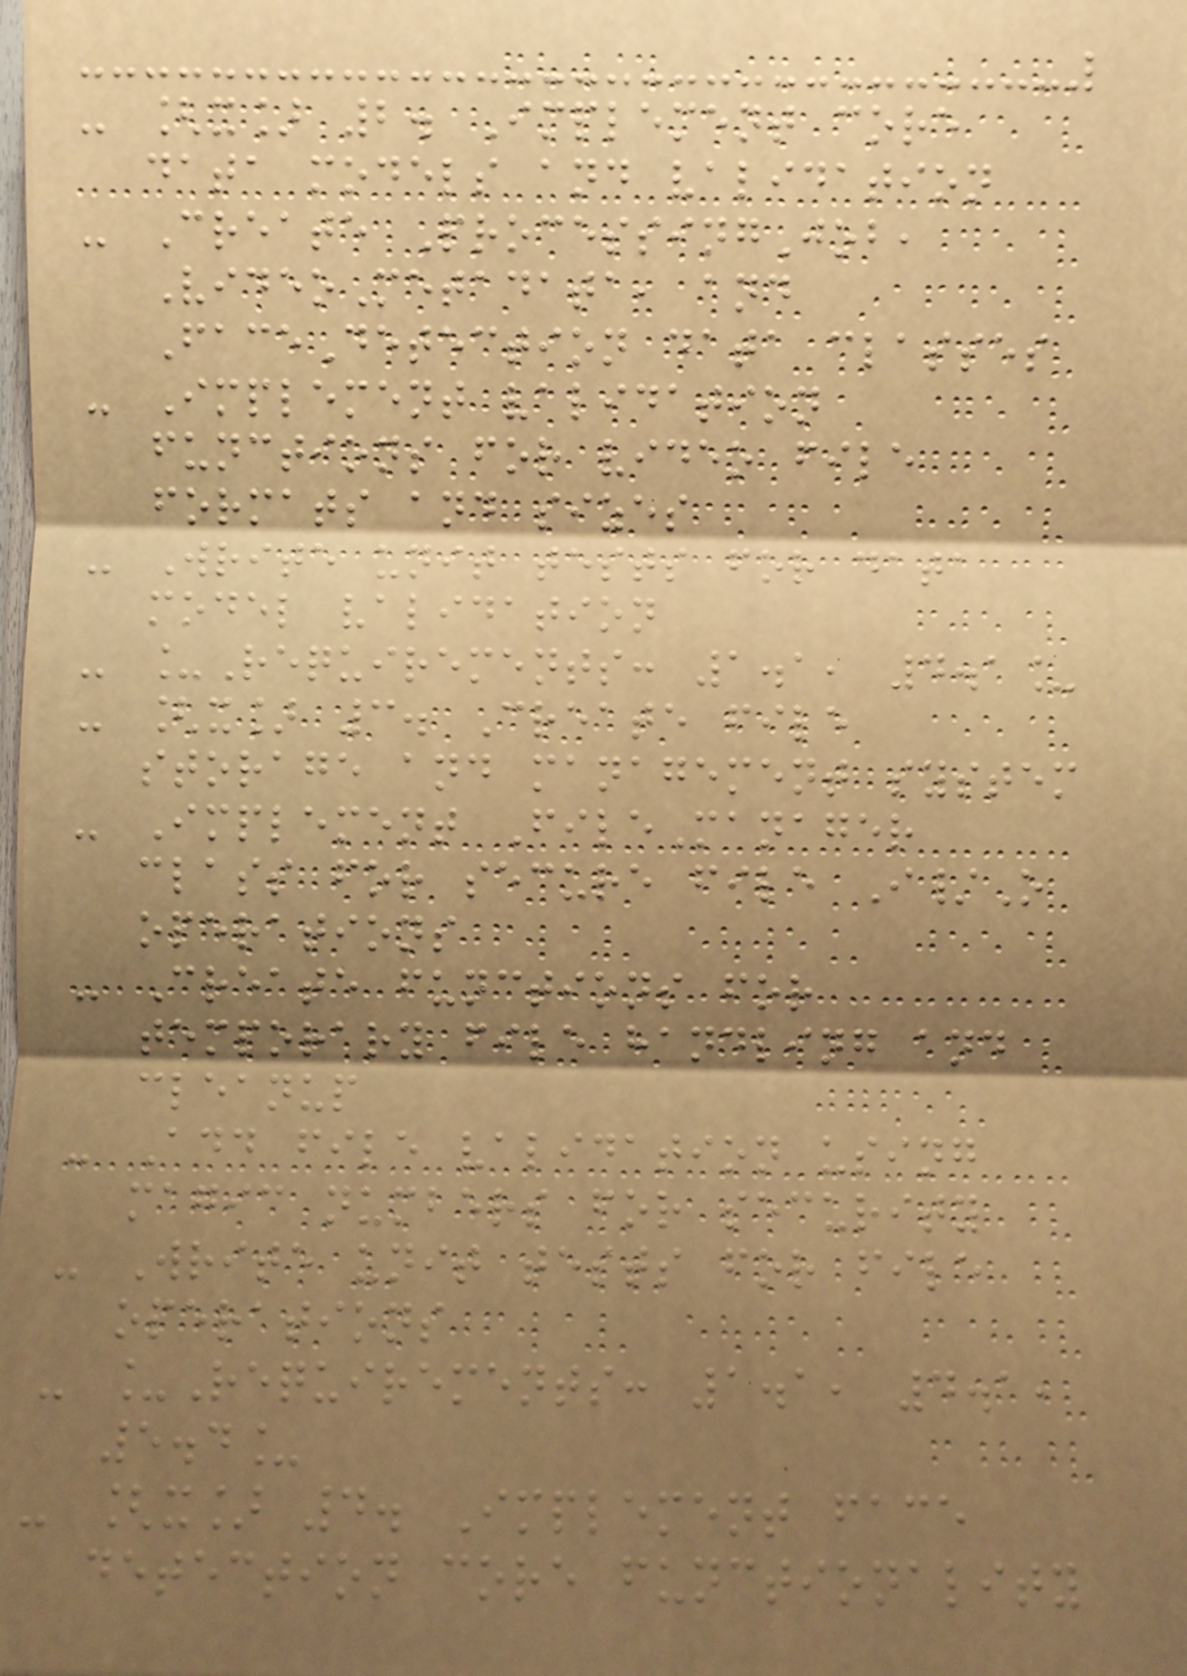- [x] 2. Implement core
data models and validation
- Create ProcessingJob,
VideoMetadata, and
FaceDetection data classes
- Implement validation
functions for video file
formats and sizes
- Write unit tests for data
model validation
- _Requirements: 1.1, 4.1_
- [x] 3. Create file
storage and management system
- Implement FileManager
class for secure file I/O
operations
- Create functions for
temporary file handling and
cleanup
- Add file validation using
magic numbers for security
- Write unit tests for file
operations
- _Requirements: 1.1, 4.1,
5.4_
- [x] 4. Implement face
detection core functionality
